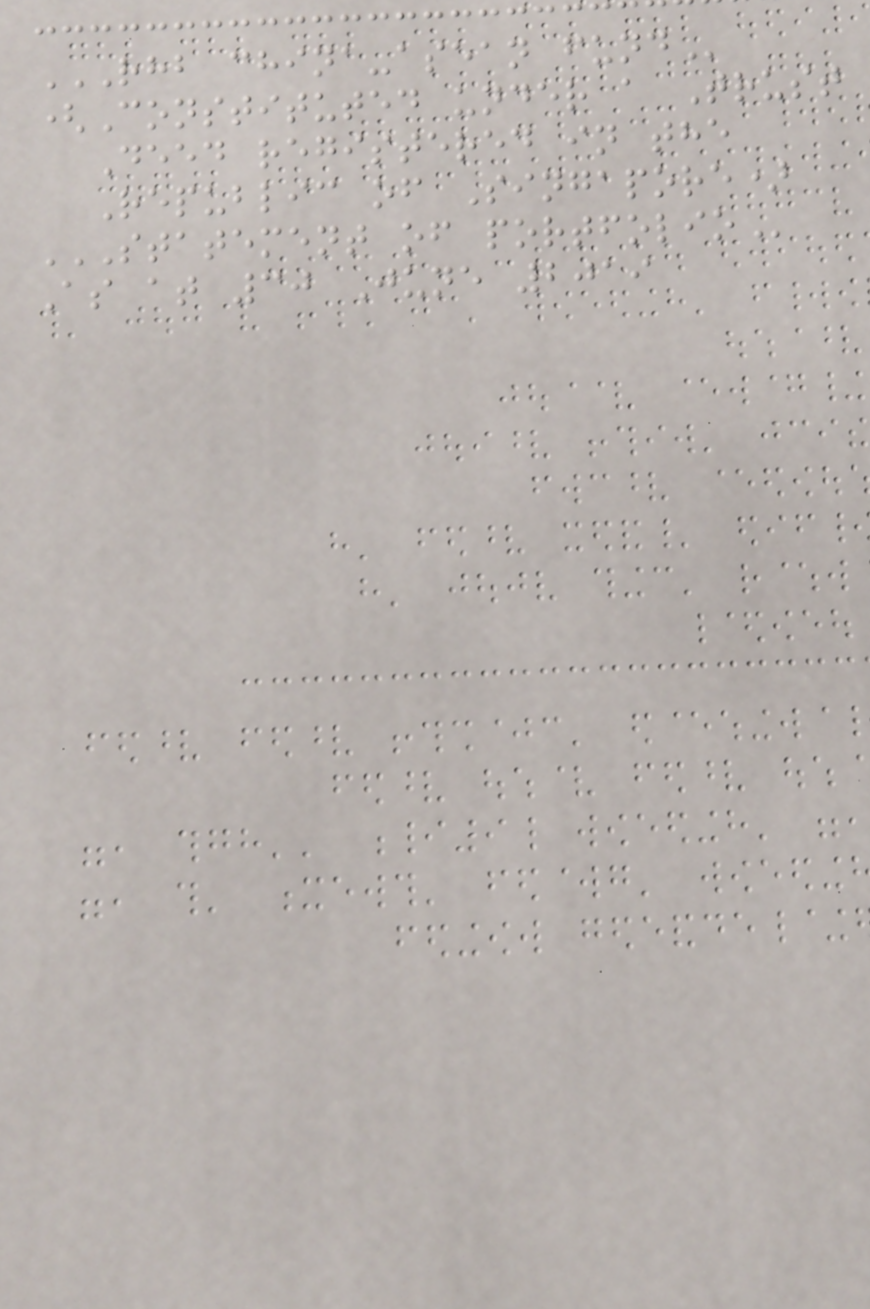RHB CHINA-ASEAN FUND
(Constituted under a Trust
Deed registered in the
Republic of Singapore)
STATEMENT OF PORTFOLIO
As at 30 June 2019
